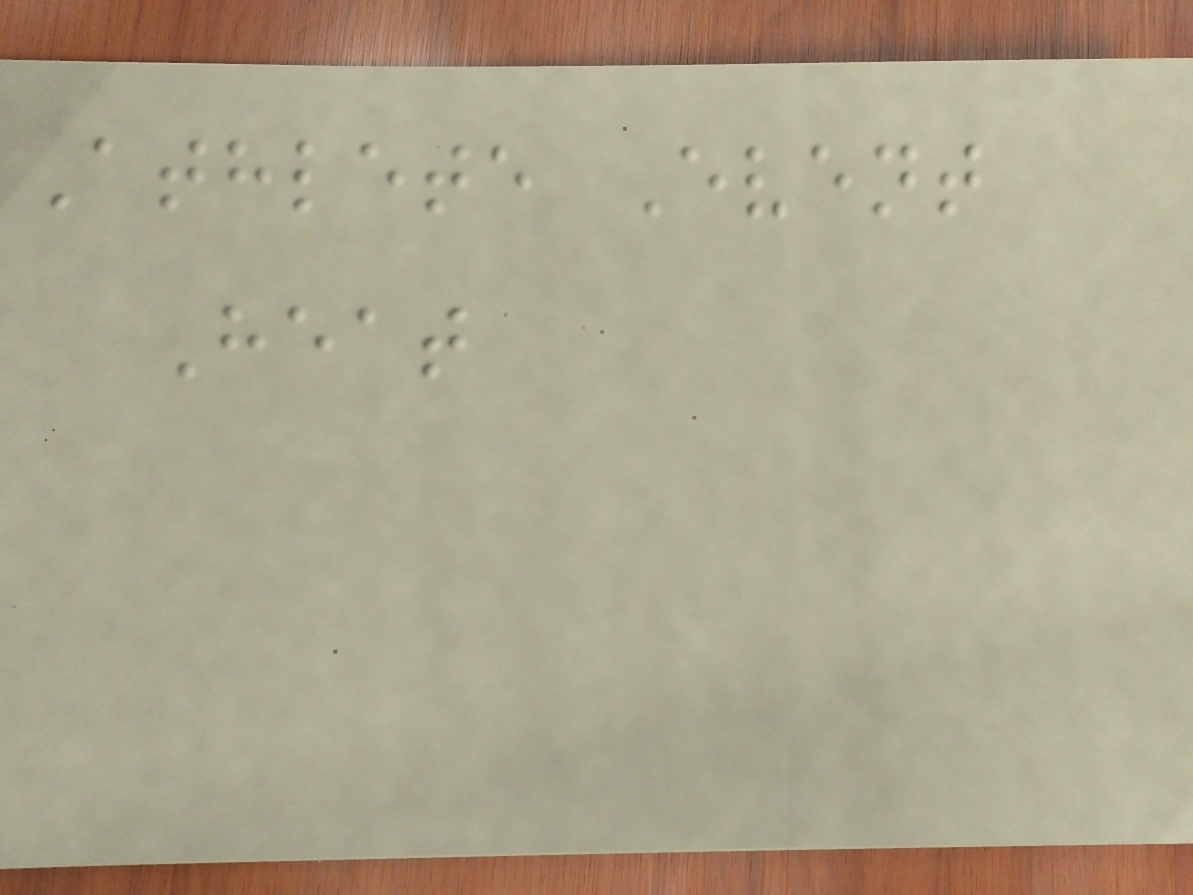Athlete Event
Heat
